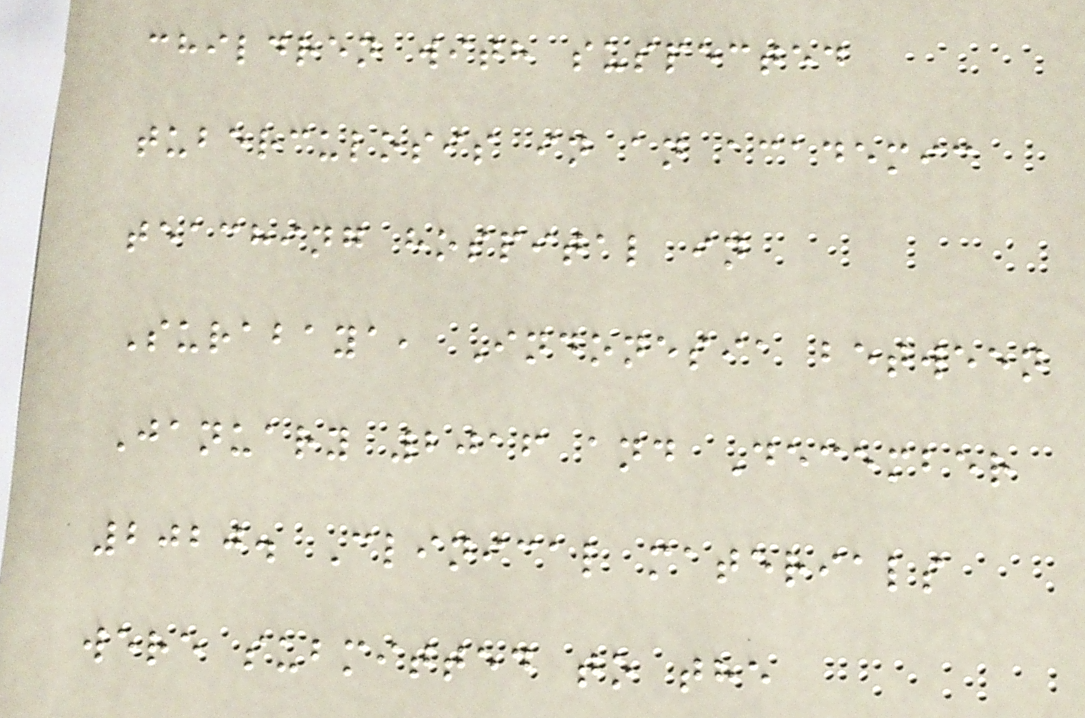children with suspected
tuberculosis in an academic
teaching hospital in
Surabaya, Indonesia between
January 2016 and December
2020. Clinical materials
were submitted to the
